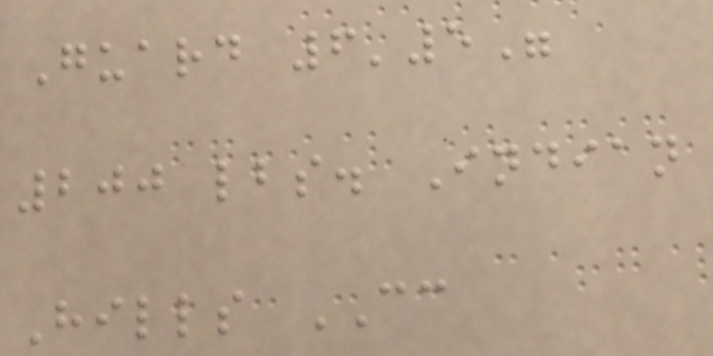Guard 6'5"
200 lbs. Indian
Hills CC
